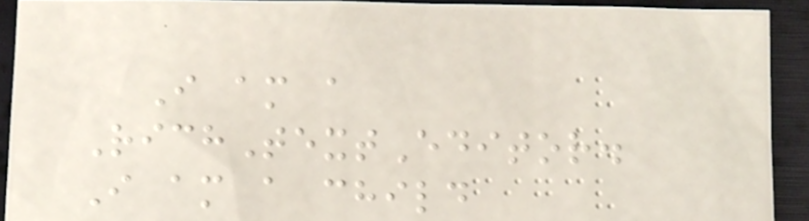I am a
RichTextEditor.
I am a child
